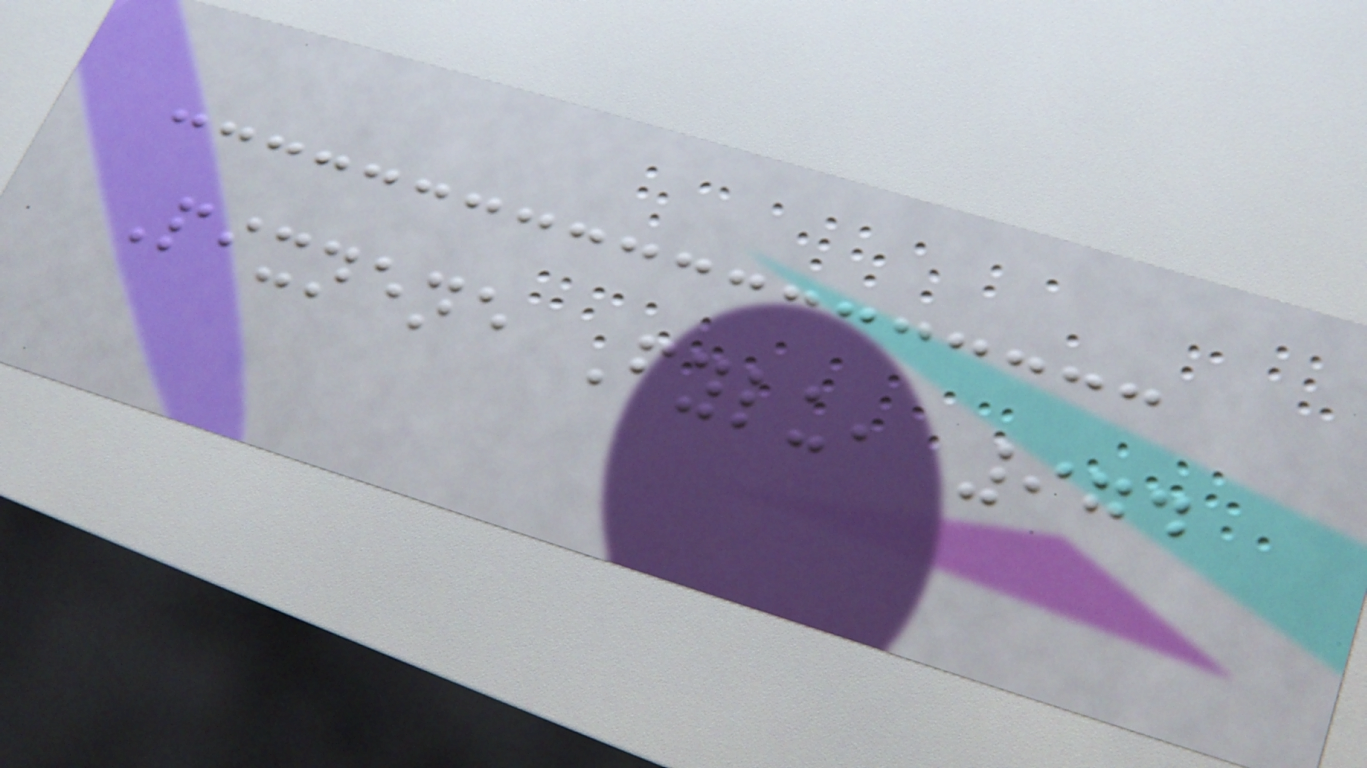Pixnene Fylu, 974
